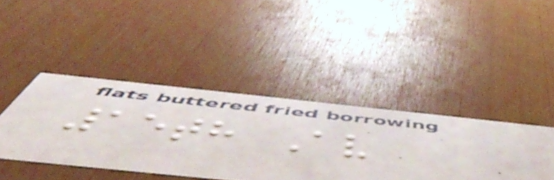15th Av
